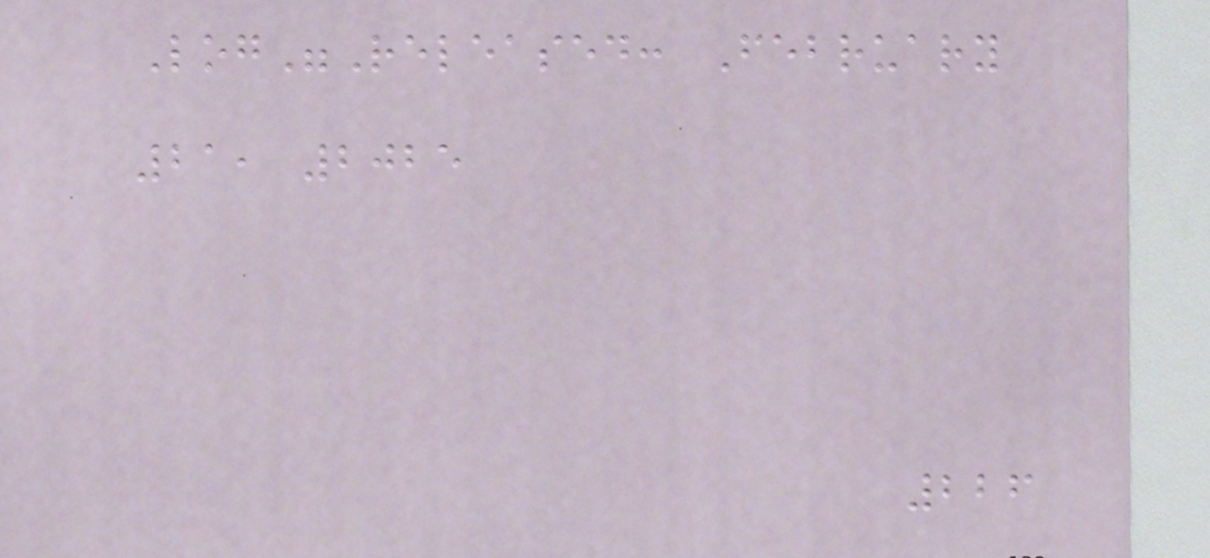Log"Released: February
21, 2025
226
